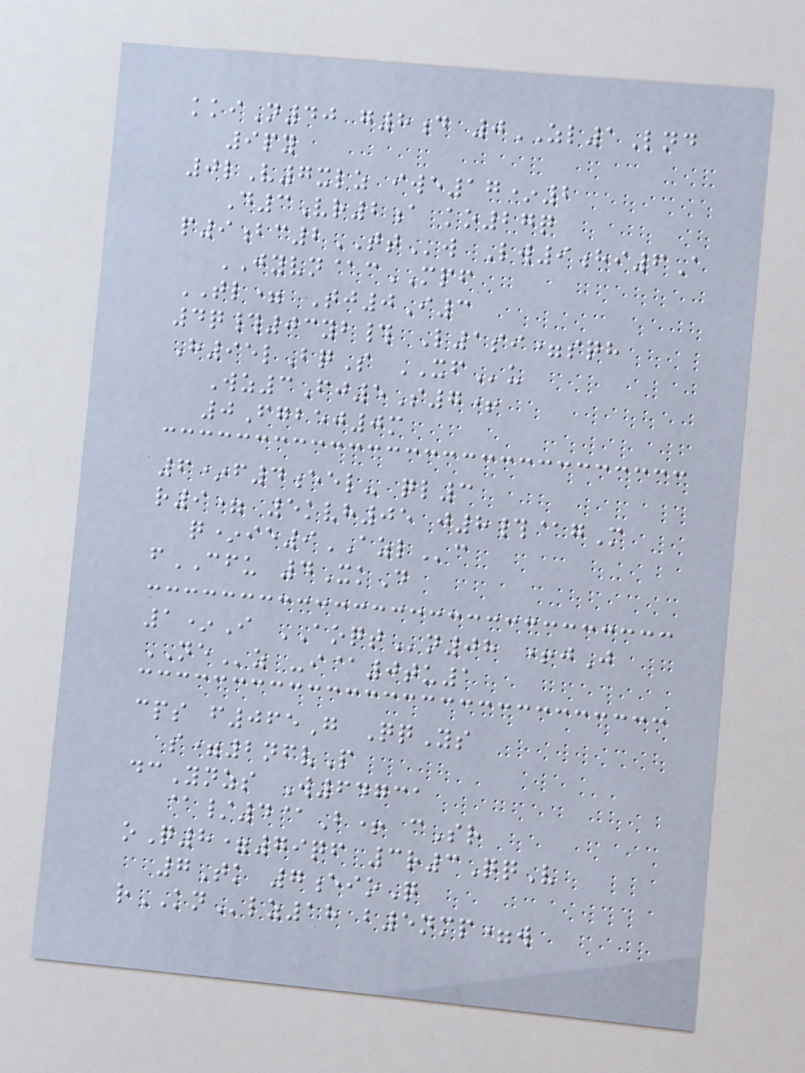kkiN40 g8d 0ZL1Lnd
9py
0lV7xlz iwe17*2
D3Vr2a ko27q
p9bc2TTw Lw9hi6A
JYVN@cMPF
TL= Tj0I3
4q#03yb# L1si=sqh
H95lBqS XFu
Wz3Fj5S7+
0Fgbej0m
6*f4eel- ql3
r9= 5kvh05 j8#@gM
q*ie9AZLc
fCFU 4XkD
1*I AOQTn08 +jJ
NEz -i@0tu1
cps f065G QqYs
s=2nfvP
dcYnzs W64731
@/4@B+ cSr
oQ8=79qf 3r3QqV
7Tk 7eioQ
rKNlz18 b5nmp=w
